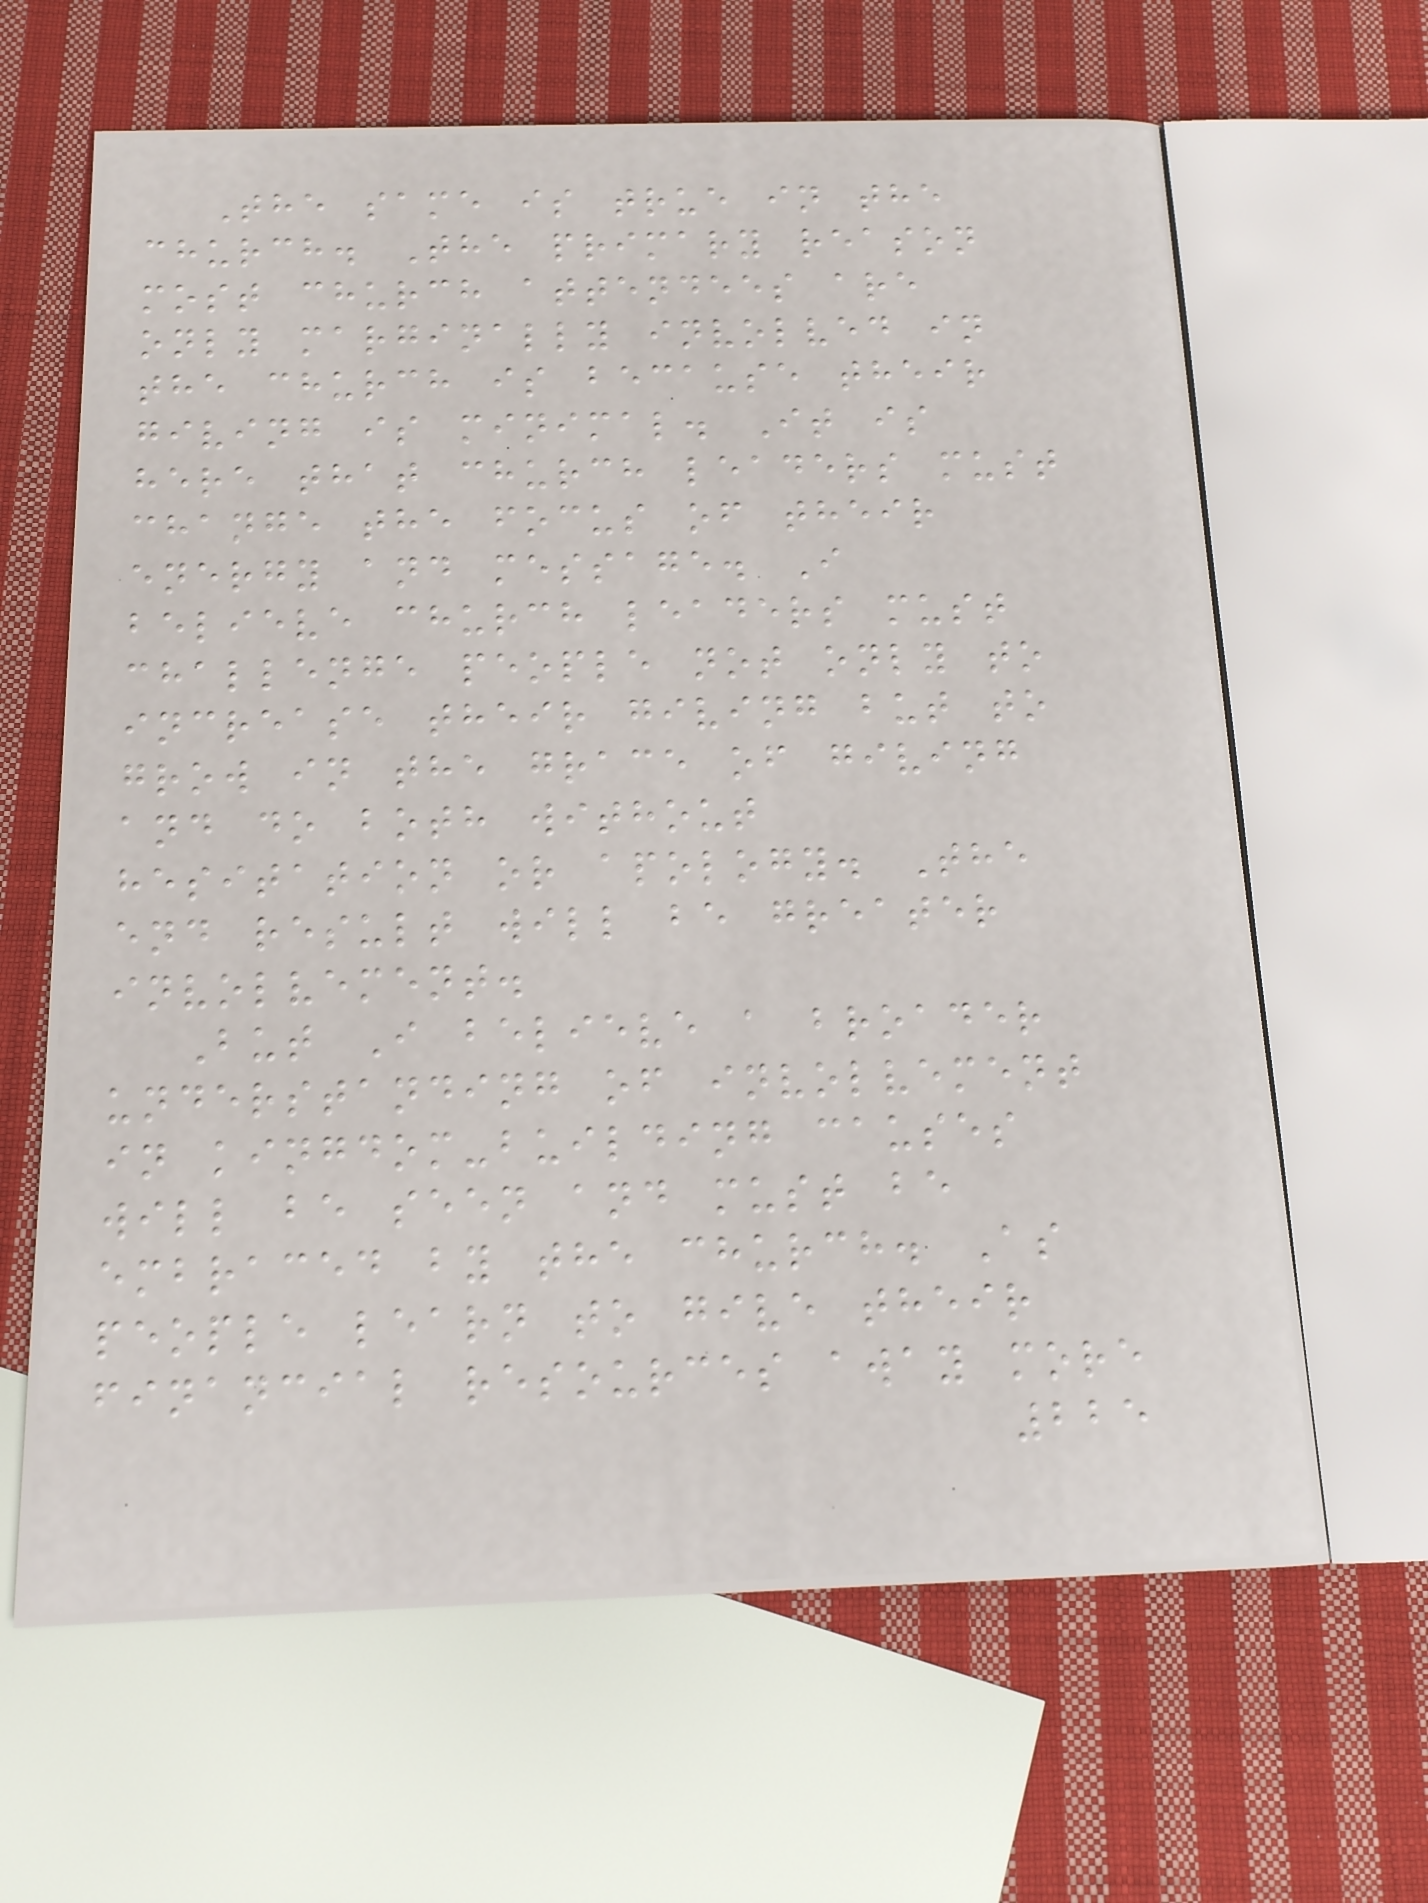The same is true in the
church. The primary reason
most church attendees are
only marginally involved in
the church is because their
giving is minimal. It is
here that church leaders must
change the focus of their
energy and message. I
believe church leaders must
challenge people not only to
increase their giving but to
grow in the grace of giving
and do both without
hesitation or apology. The
end result will be greater
involvement.
But I believe a broader
understanding of involvement
in kingdom-building causes
will be seen and must be
embraced by the church. As
people learn to give their
financial resources away more
225
